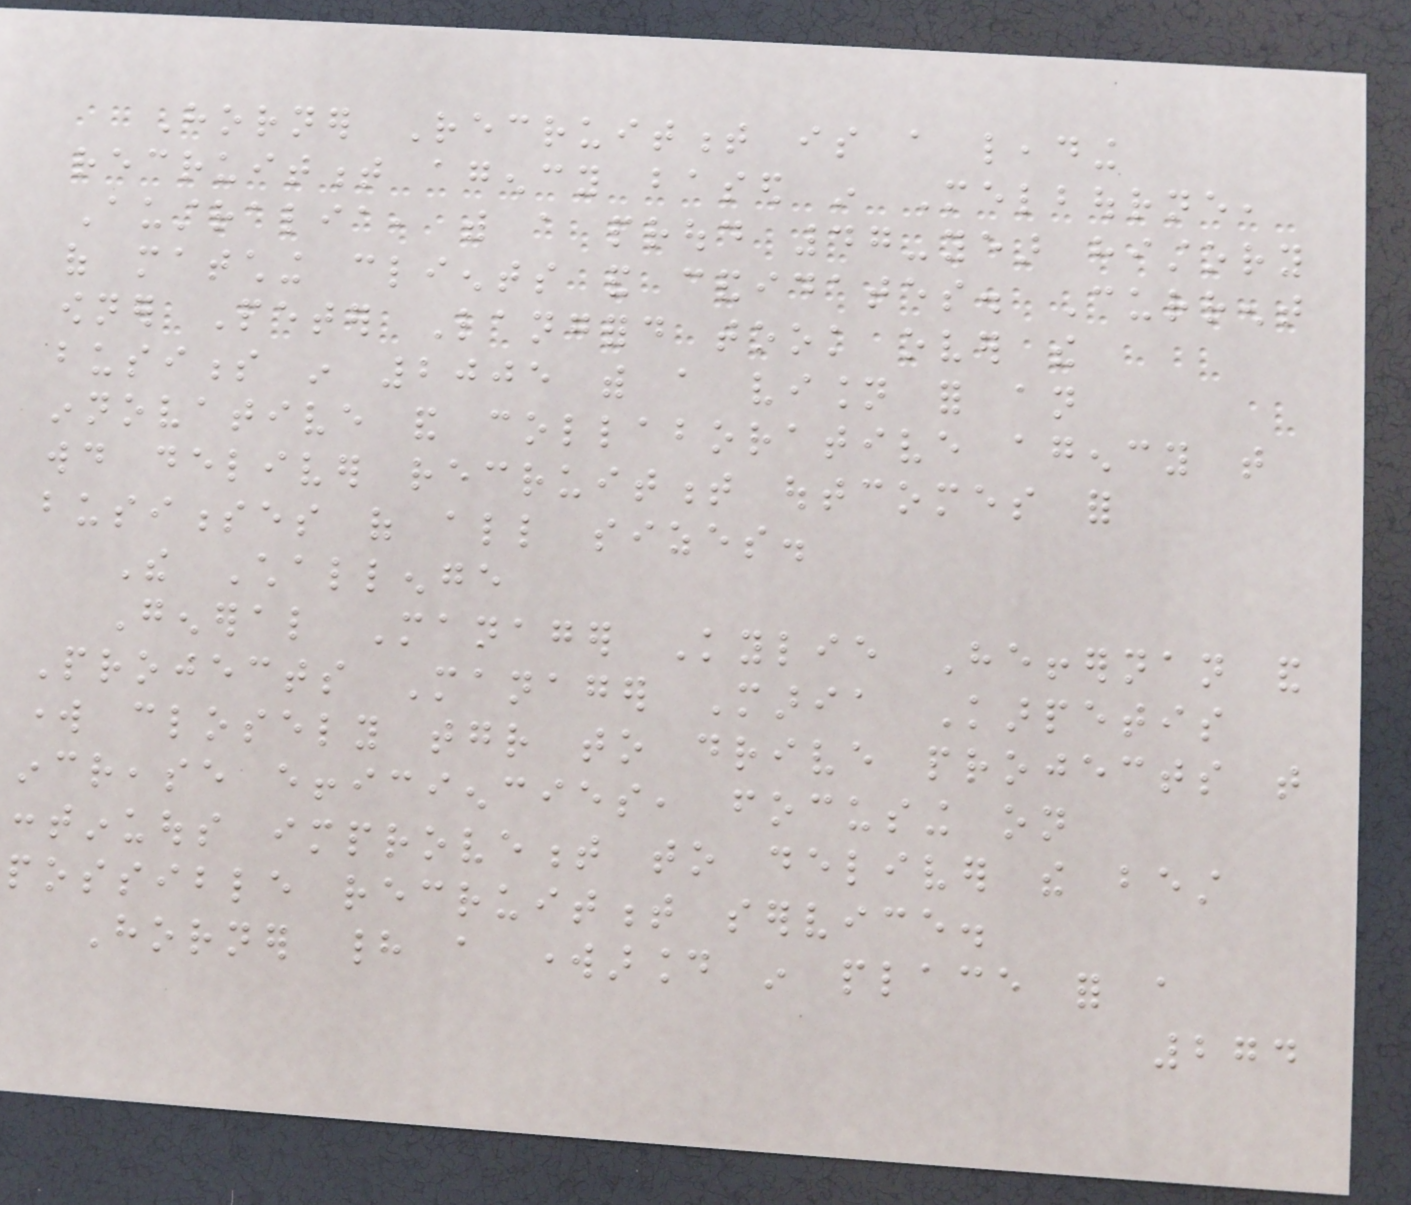Horner Recruitment is a leading
recruitment agency based in Melbourne,
Australia, with a proud 47-year history
of matching clients and candidates. Current
owner Peter Langford took over the
business in 2005 with a vision for an
innovative and collaborative agency that
would deliver recruitment outcomes for
businesses of all sizes.
The Challenge
General Manager Kylie Heffernan and
Projects Manager Maria Karpetis
work closely together to drive projects that
increase efficiencies, focusing on
continuous improvement to deliver the best
possible recruitment service.
Horner had a workaround in place for a
274
